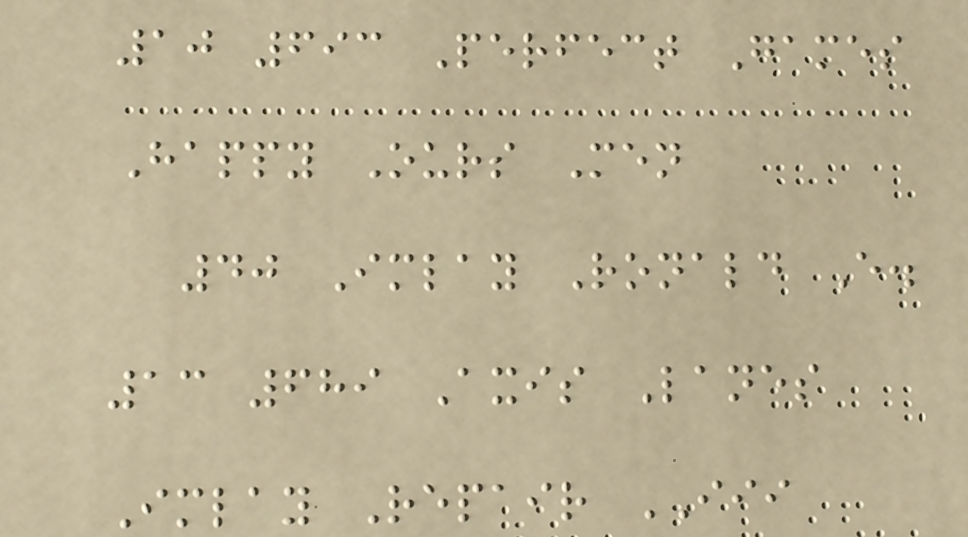10 693 Perfect Games
Happy Ours Men
40 Imlay Ronald E.
13 689 Axis Lanes
Imlay Repair III
